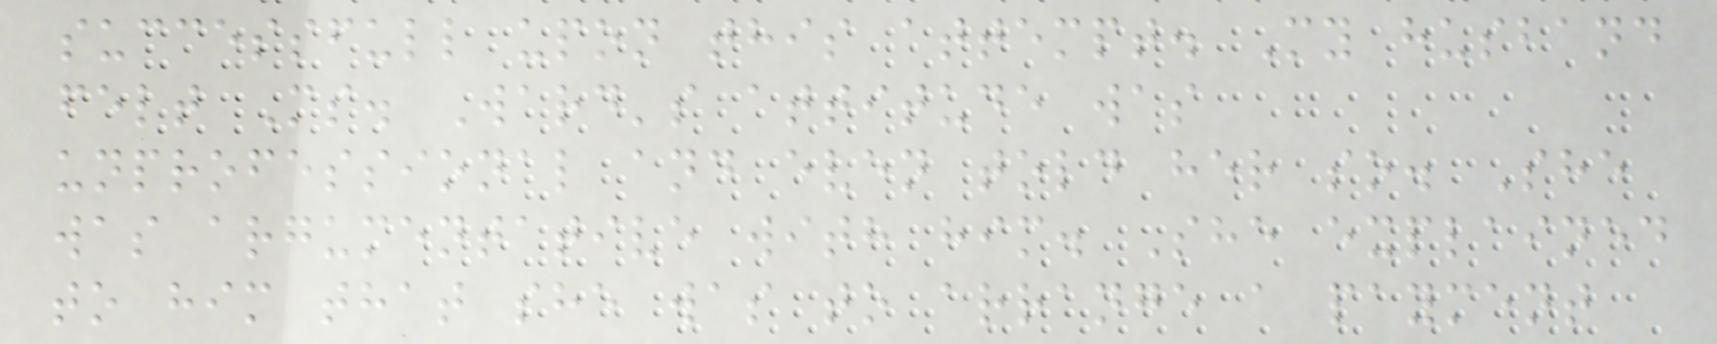successfull upon this attempt. My husband
felt Ms. Ward's attitude was
unprofessional and even told her so. She
was argumentative with him. She explained
to him that she was to arrange a payment
